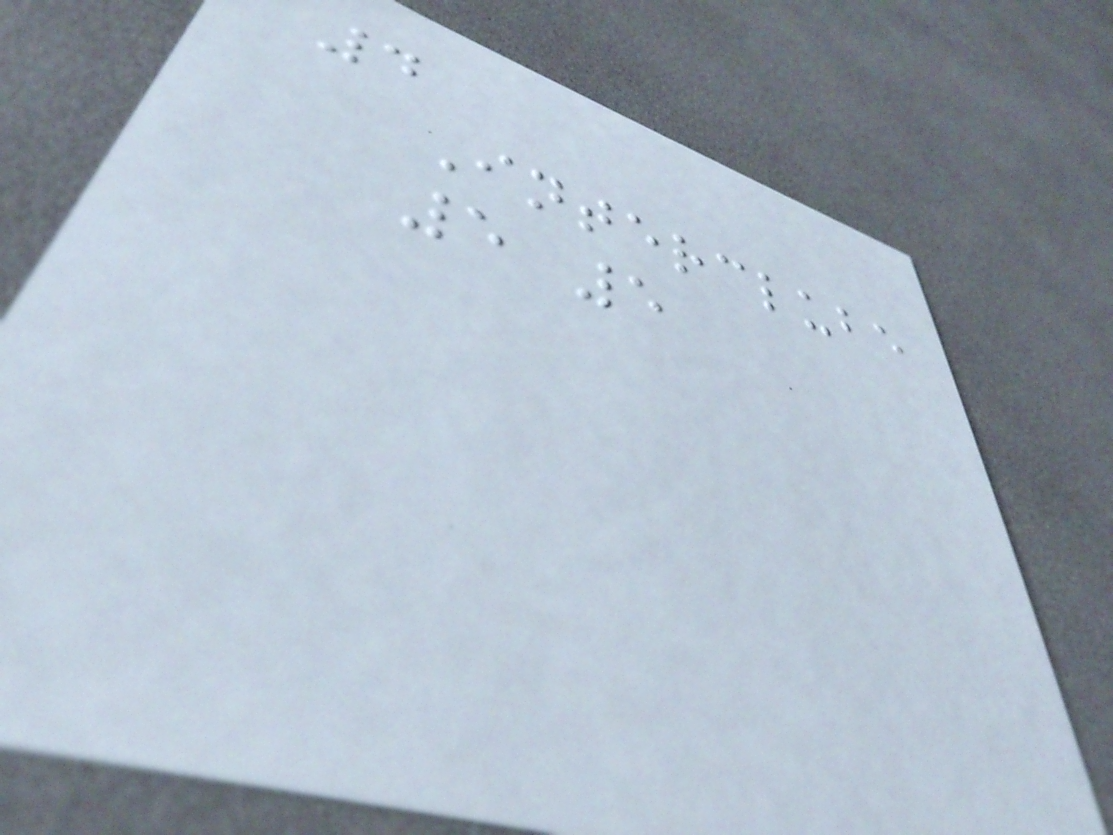4
Interclube
5 5
